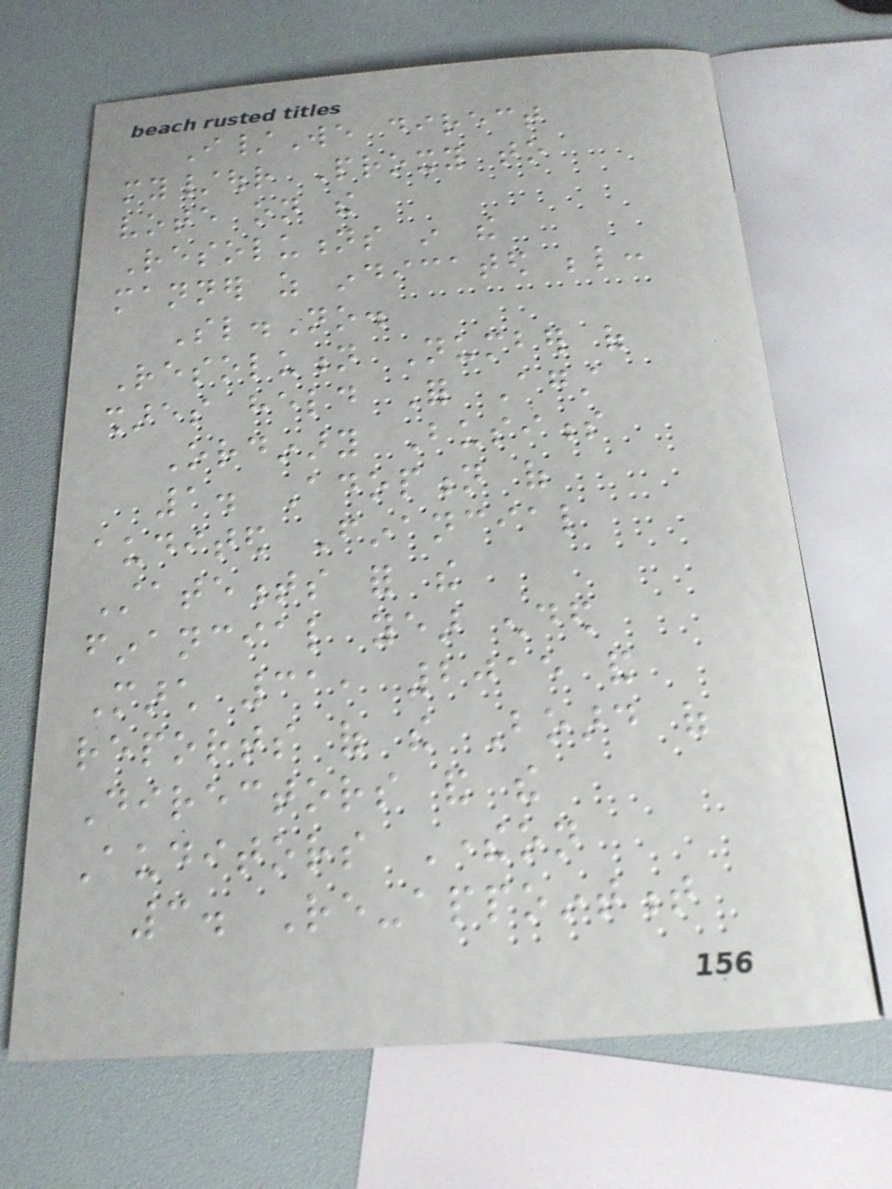I/We direct
my/our Proxy to
vote on the
Resolutions in the
manner as indicated below:
Sl.No.
Resolution Number of
shares held For Against
Ordinary Business
1. Adoption of
audited Financial
Statements for the
financial year ended
March 31, 2015 and
reports of the Board of
Directors and the
Auditors Thereon
3. Re-appointment
